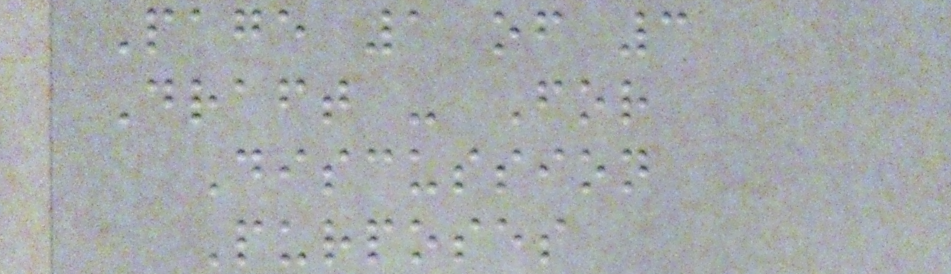Page 1 of 3
Draft - For
Discussion
Purposes
